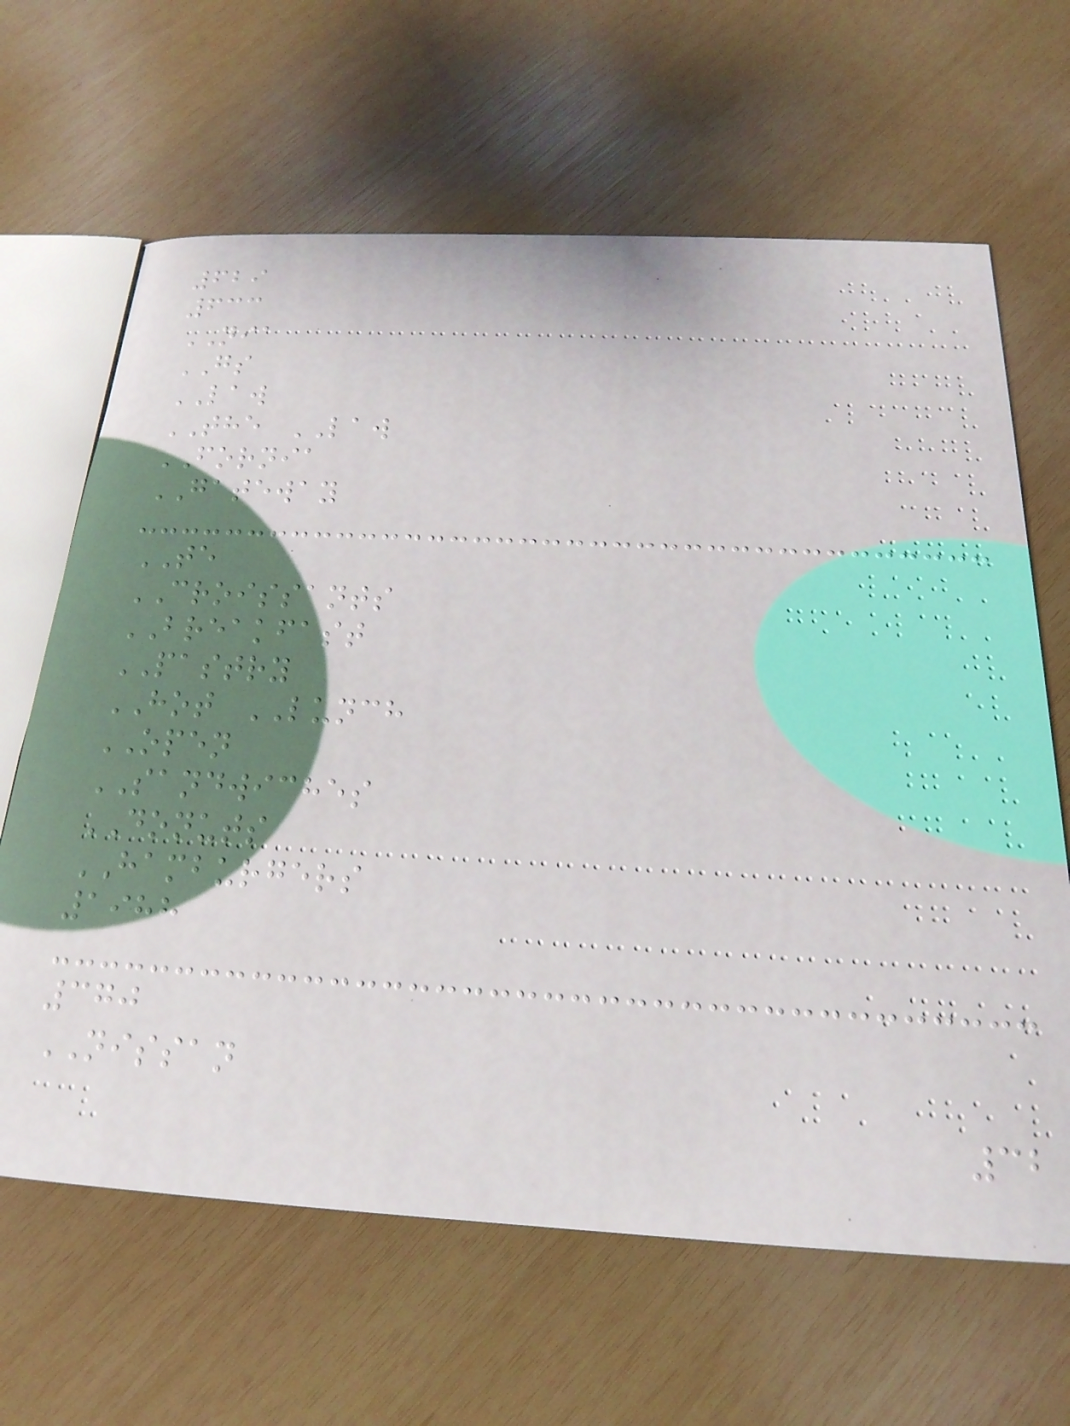629
633
NIA
GS
LAW
THE LAW
FORNIA
GATEWAY
TE
CROISSANTS
BREAKFAST
PASTRY
HOT LUNCH
OPEN
SANDWICHES
DONUTS
HAMBURGERS
1988
370
NISSAN
32
